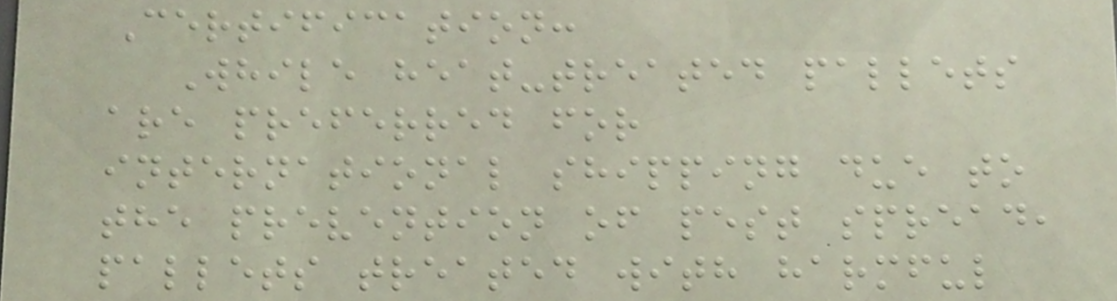Certification:
While heat-treated pallets
are preferred for
international shipping due to
the prevention of pest spread,
pallets treated with harmful
